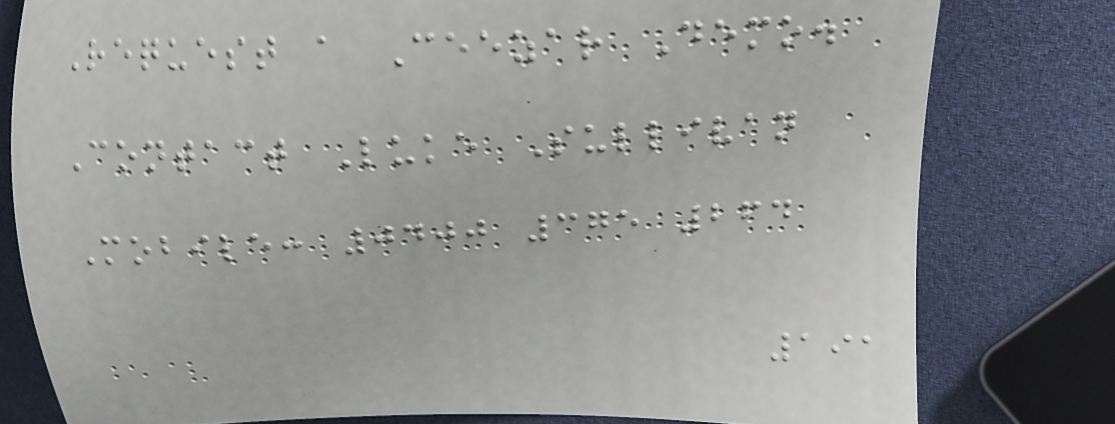Request a Ceezar Demo.
Contact Luke Sullivan
Mobile: 0400 375 264
191
